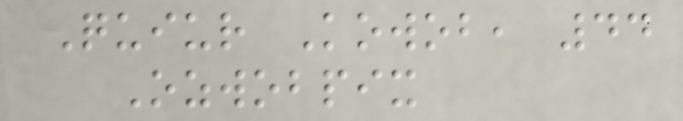Quiur Kowob, 44
Ozwobpix
